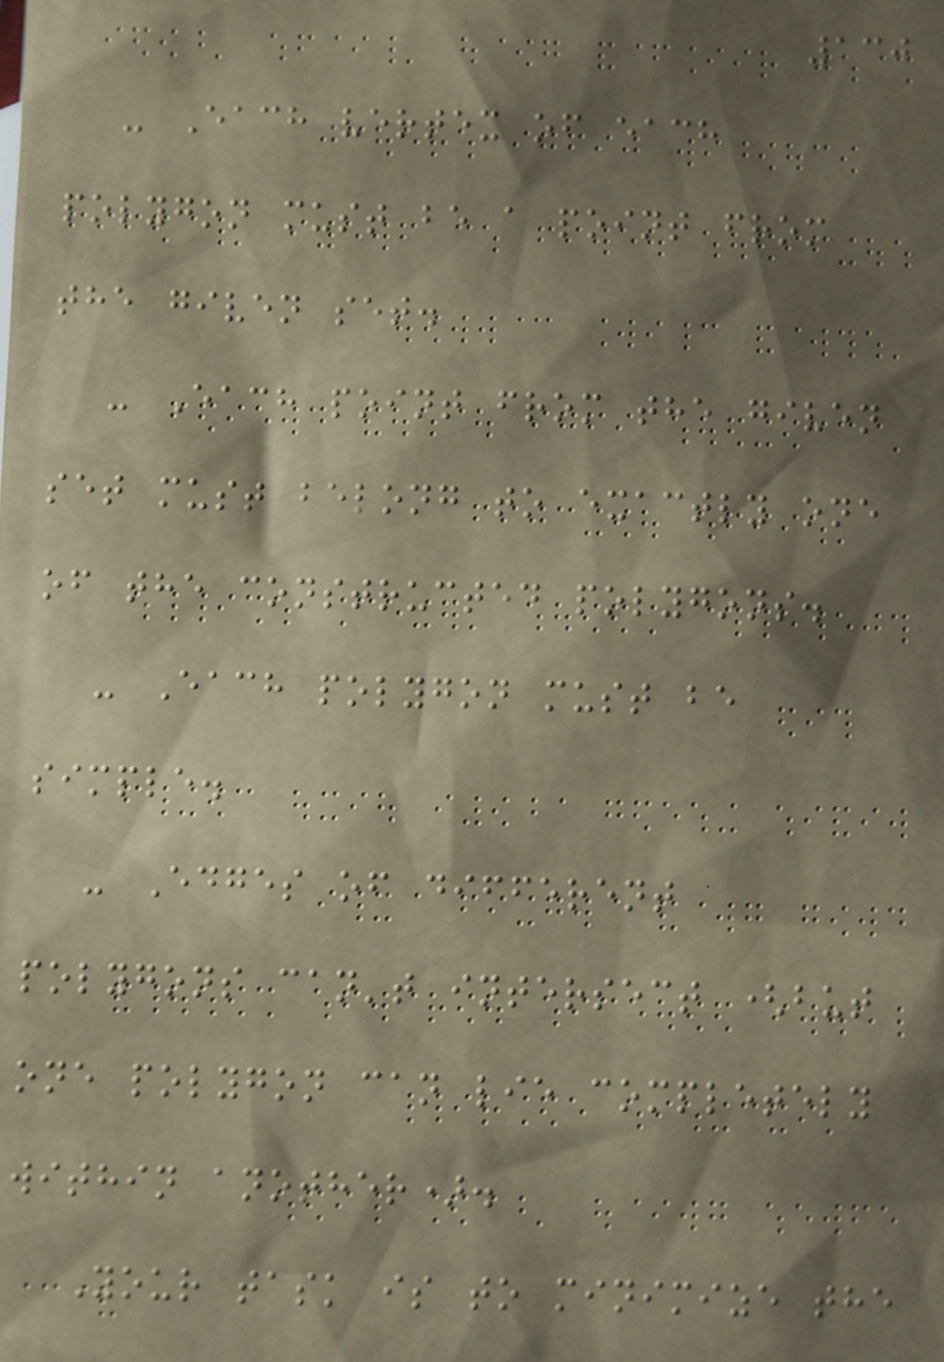130
- Each vertex of each
polygon must be a point from
the given set.
- Each point from the given
set must belong to exactly one
of the constructed polygons.
- Each polygon must be
simple.
- Edges of different
polygons can't intersect (but
one polygon can lie completely
within another).
Your task is to minimize the
